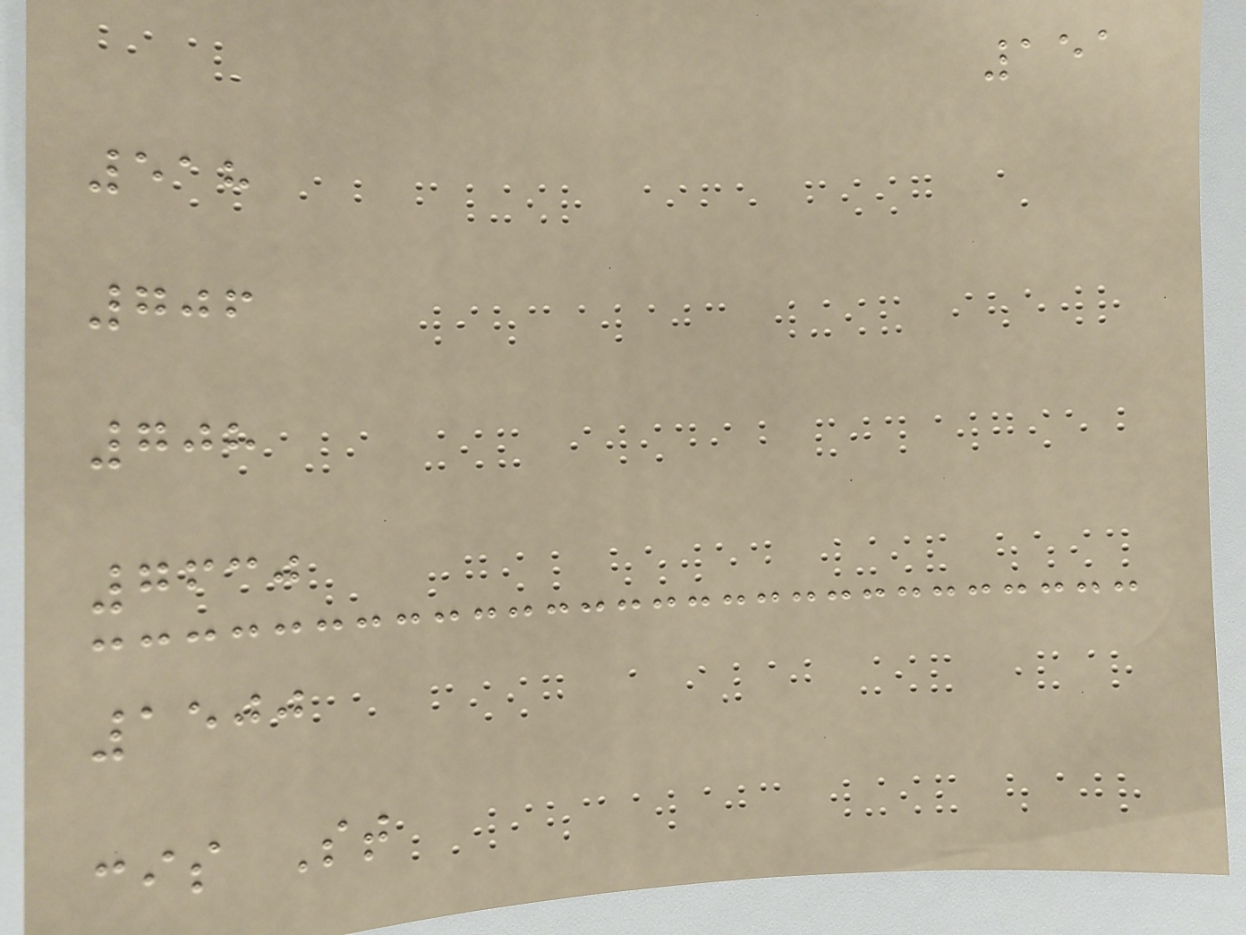151
518
706
708
7630
1500
cis St
